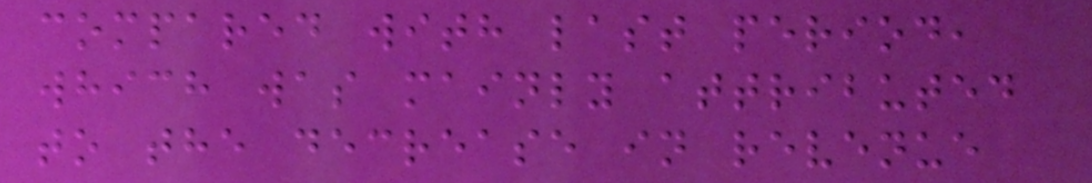compared with last period,
which was mainly attributed
to the decrease in revenue
